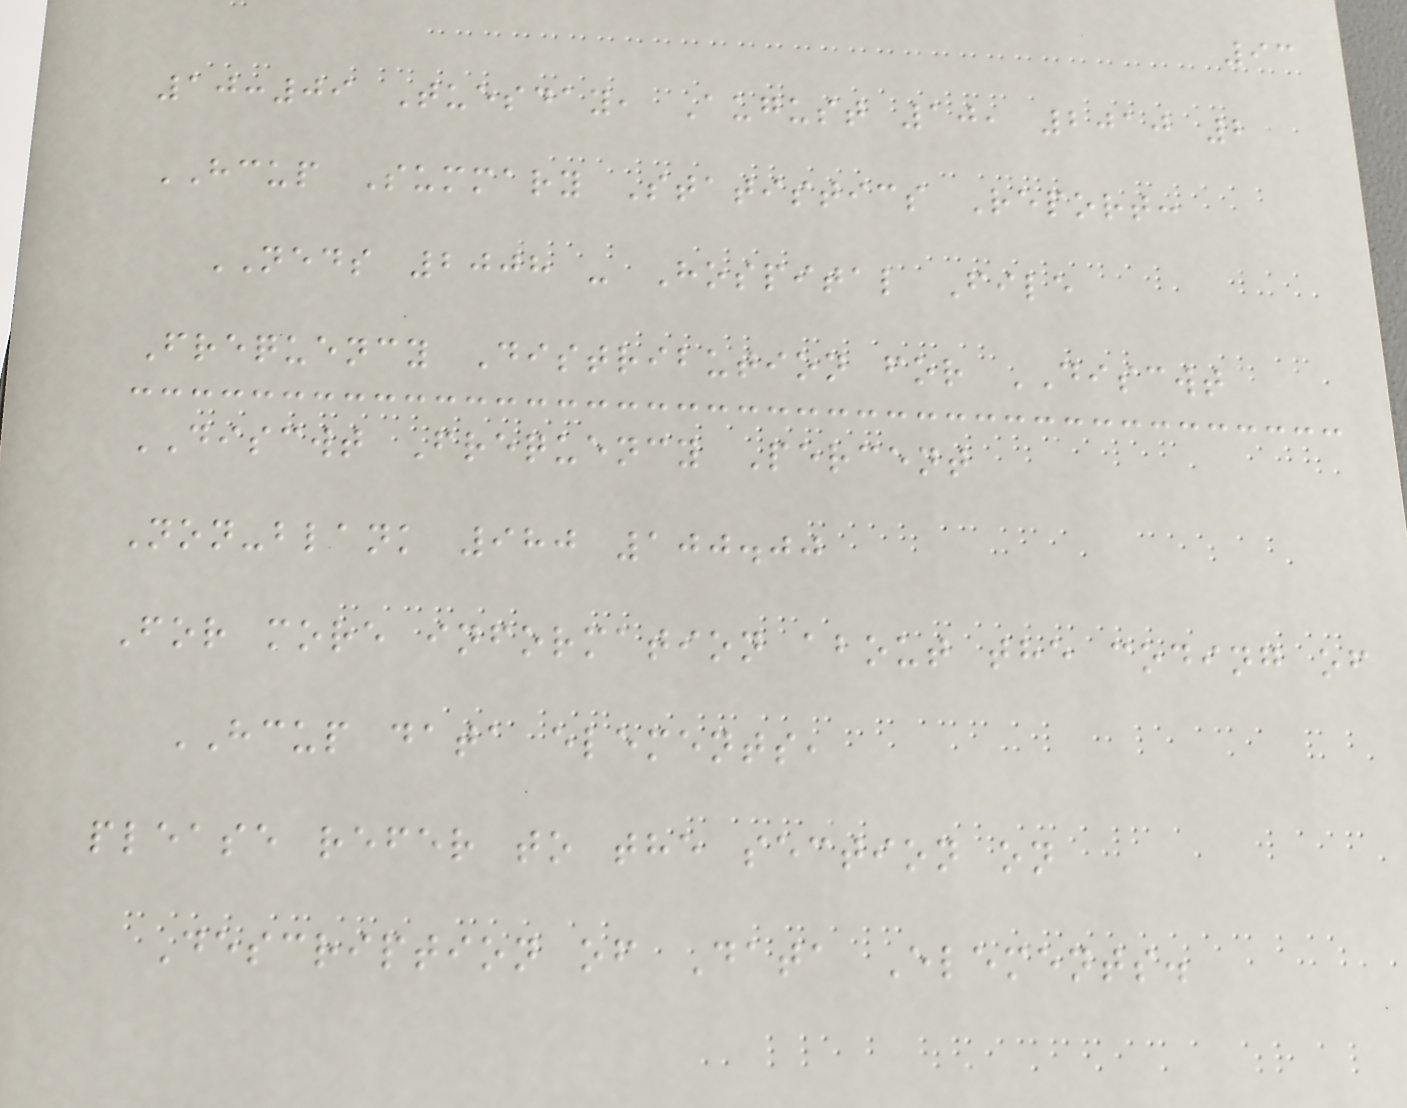93
10:09 Tuesday, August 10, 2010 2
HCUP Summary Statistics Report:
NEDS 2008 - Hospital File
Frequency Distribution for DISCWT
DISCWT Frequency Percent
Non-blank 980 100.00
For more information about the coding of
HCUP data elements,
please refer to the section on
Description of Data Elements.
